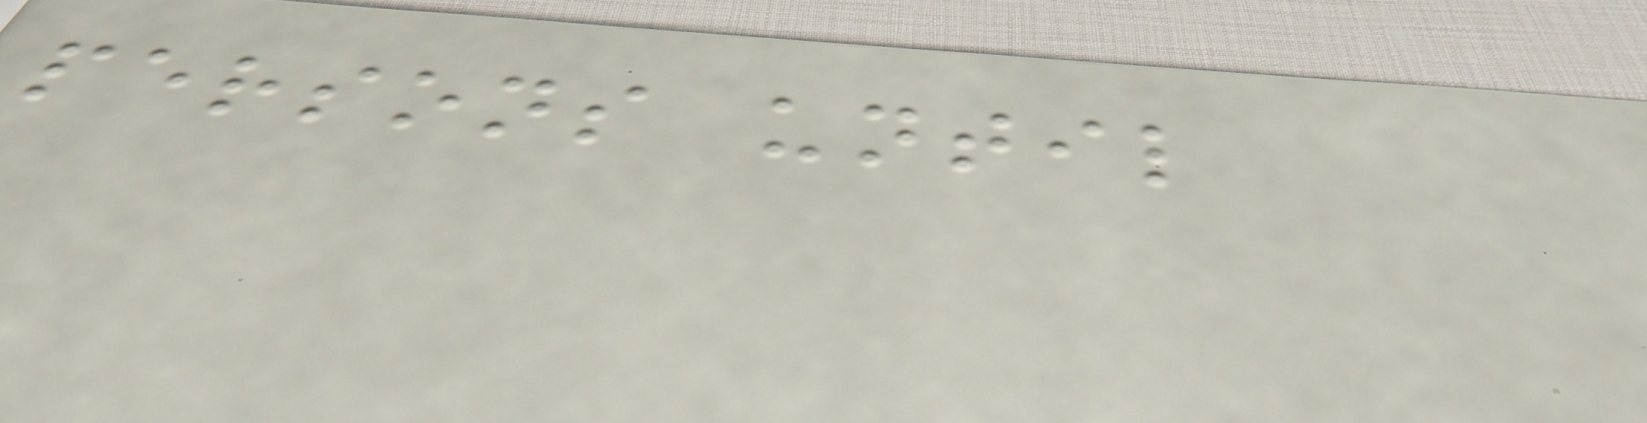persons until
